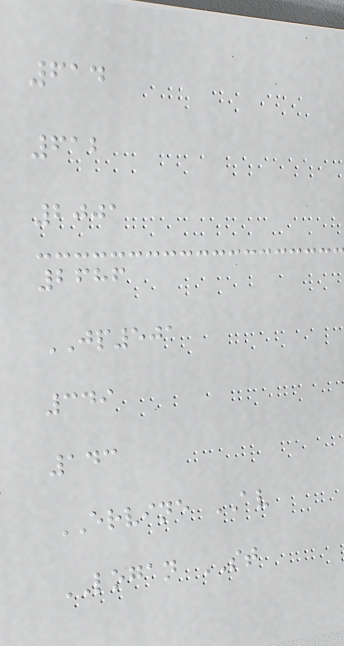614
612
2001
2686
JP501
349
143
ERVINE AV
LOGAN ST
